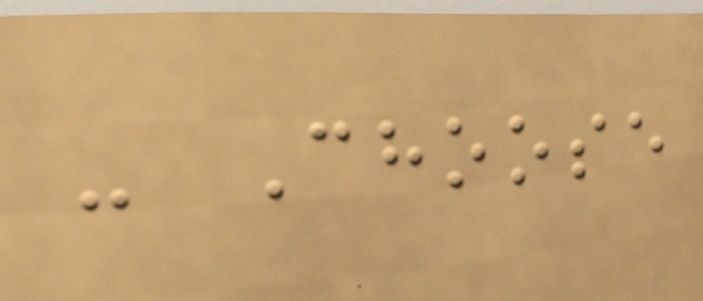- Choose
